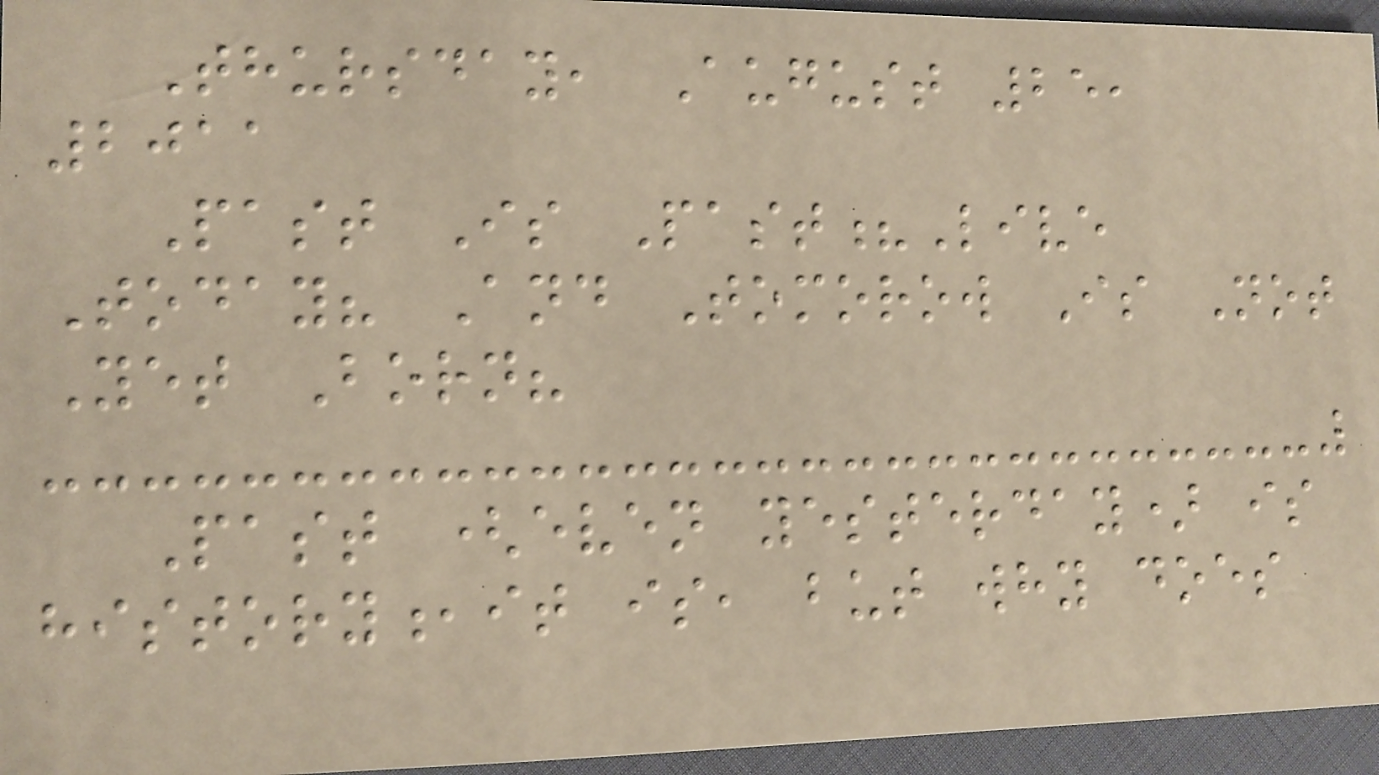Thursday, August 25,
2011
Past Is Past?Live
Today? And Tomorow Is Not
Yet Born?
Past (even yesterday) is
history,it is, but why does
